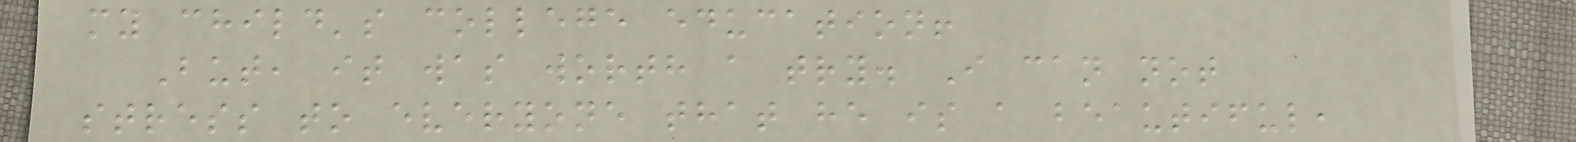my child's college education!
But, it was worth a try. I can not
stress to everyone that he is a beautiful,
